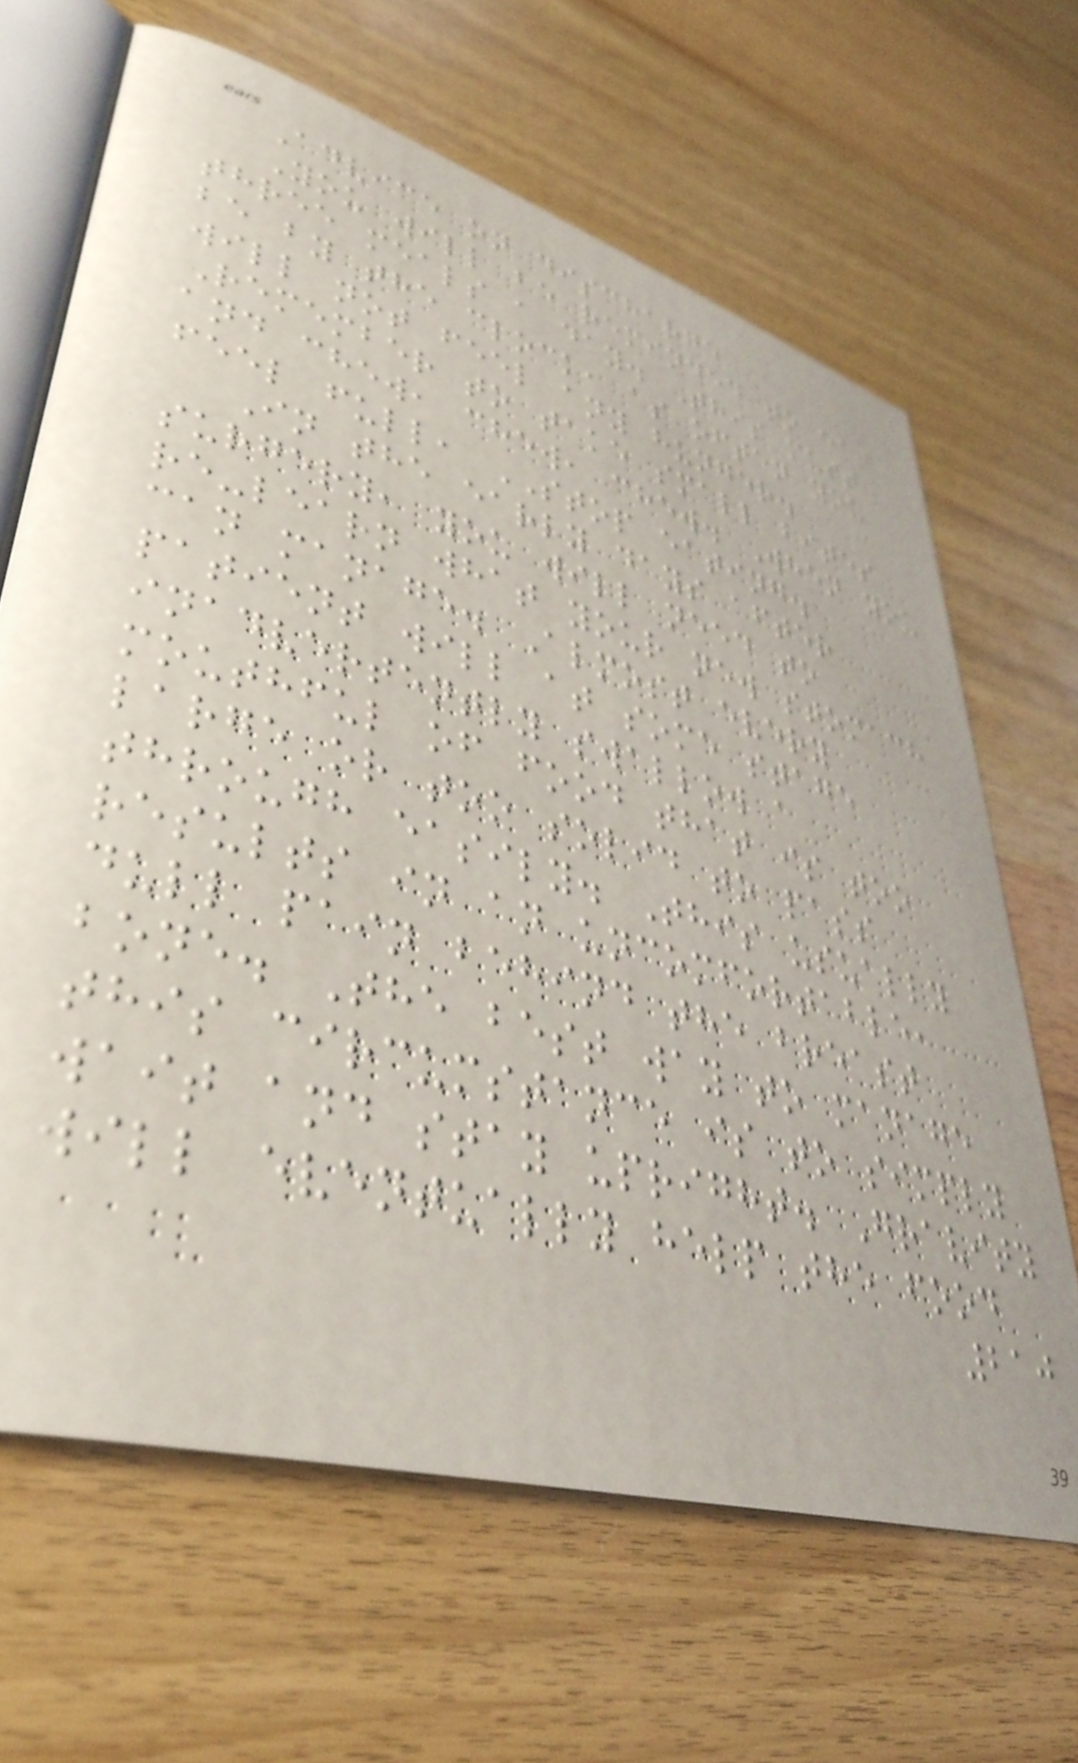Advice on discharge
You will be reminded to eat
three meals a day. This must
be by the clock, as often you
will not feel any hunger.
Remember to take small bites
and chew, chew, chew. When you
feel full, STOP eating.
In the early days after
surgery, you will need to
re-learn what your new stomach
can manage. Almost every
patient will at some stage
inadvertently swallow a
mouthful of food that is too
large or too solid to pass
through easily. This usually
results in an uncomfortable,
dull pain behind the breast
bone. The best way to manage
this circumstance is to simply
wait and stay upright. Gravity
will eventually help the food
210
